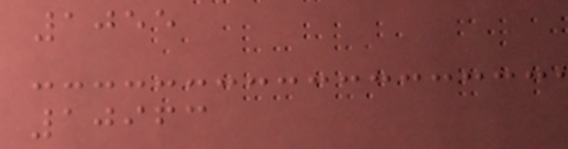1055
10963
